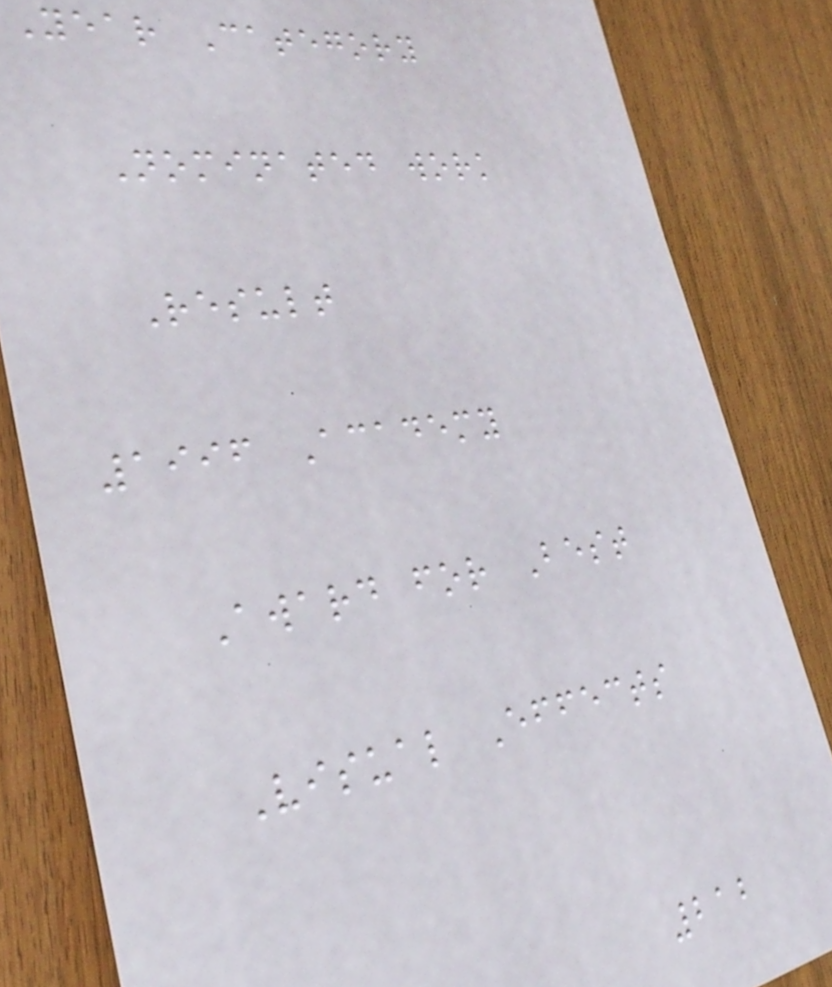Year Category
Nominated work
Result
1996 Academy
Award for Best
Visual Effects
212
